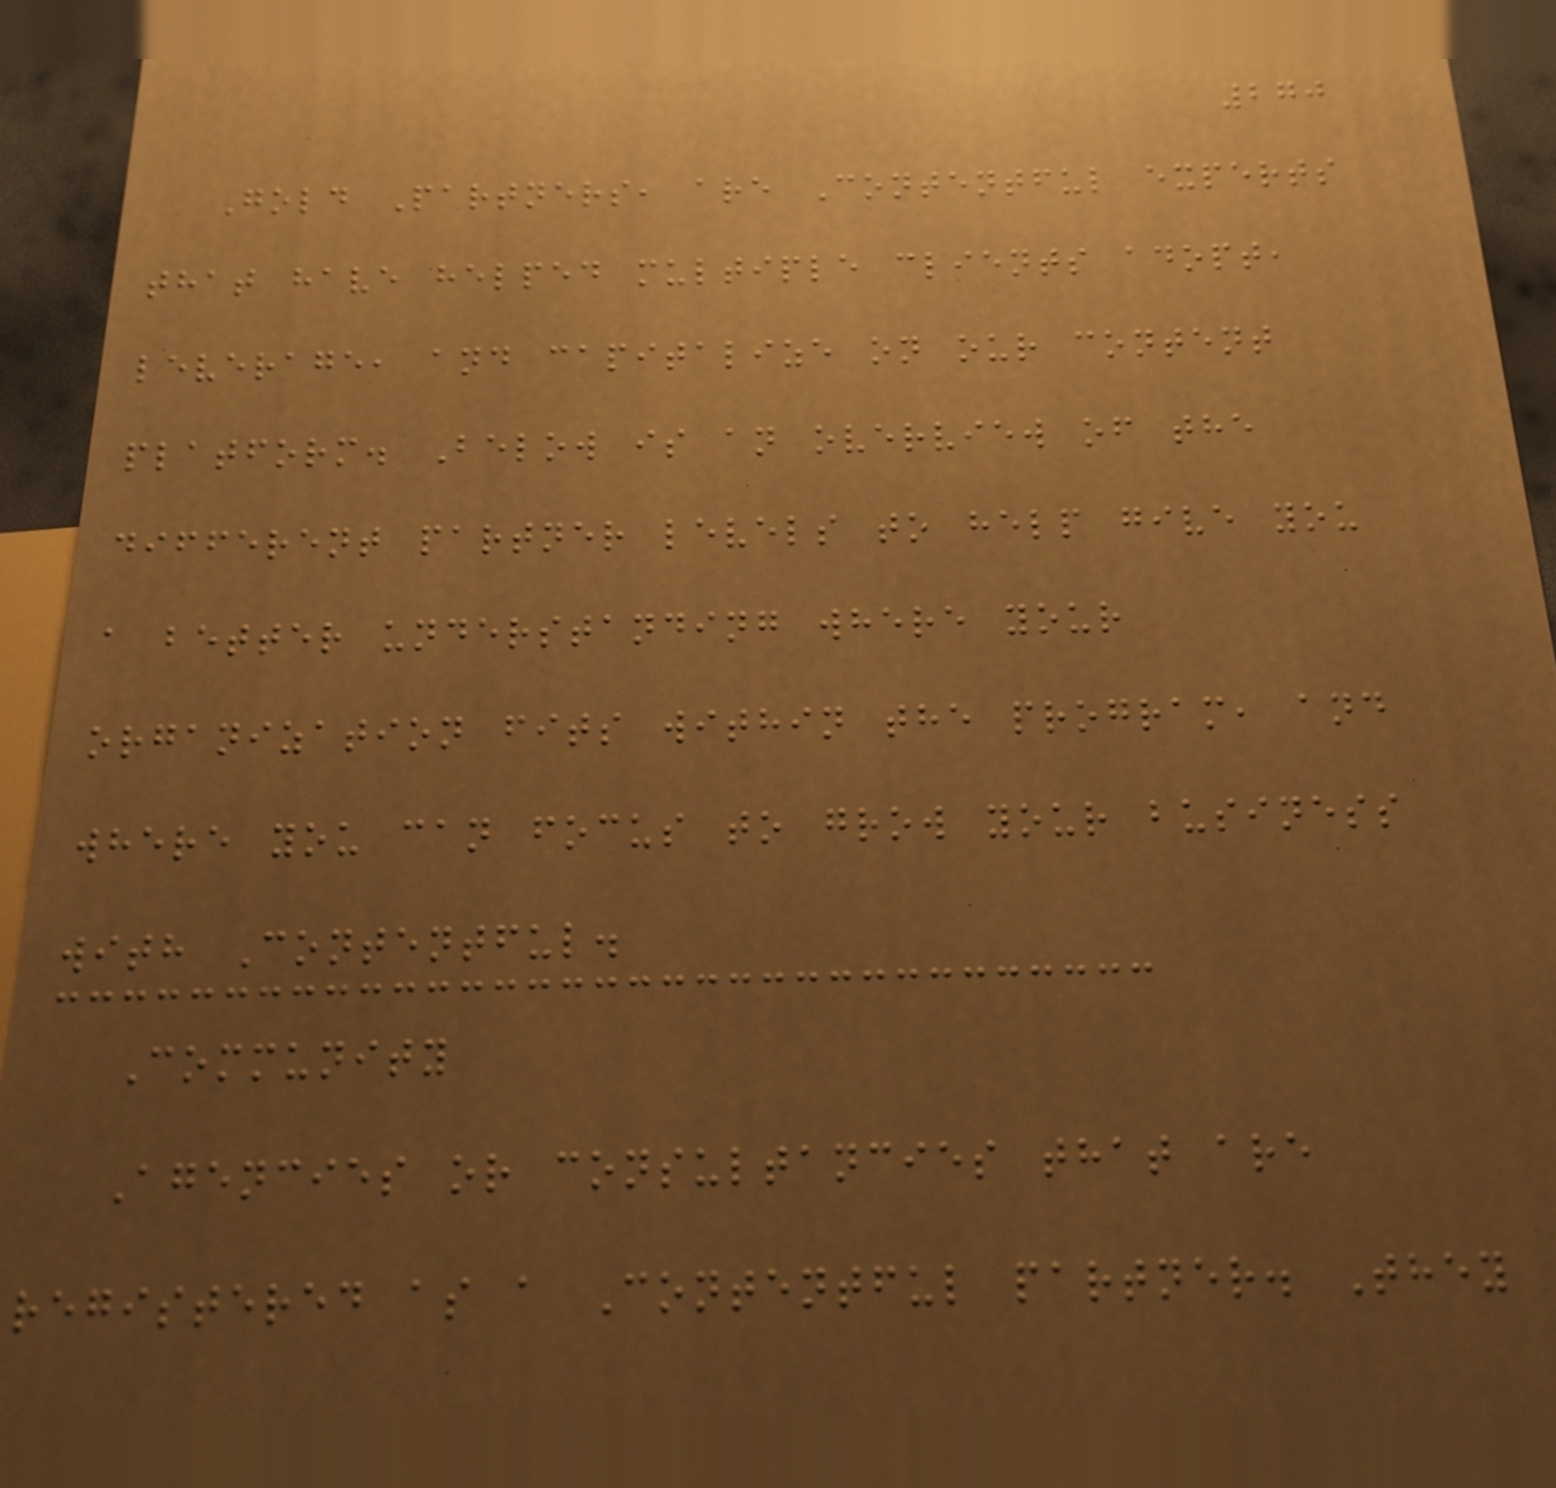270
Gold Partners, are Contentful experts
that have helped multiple clients adopt,
leverage, and capitalize on our content
platform. Below is an overview of the
different partner levels to help give you
a better understanding where your
organization fits within the program, and
where you can focus to grow your business
with Contentful.
Community
Agencies or consultancies that are
registered as a Contentful partner. They
